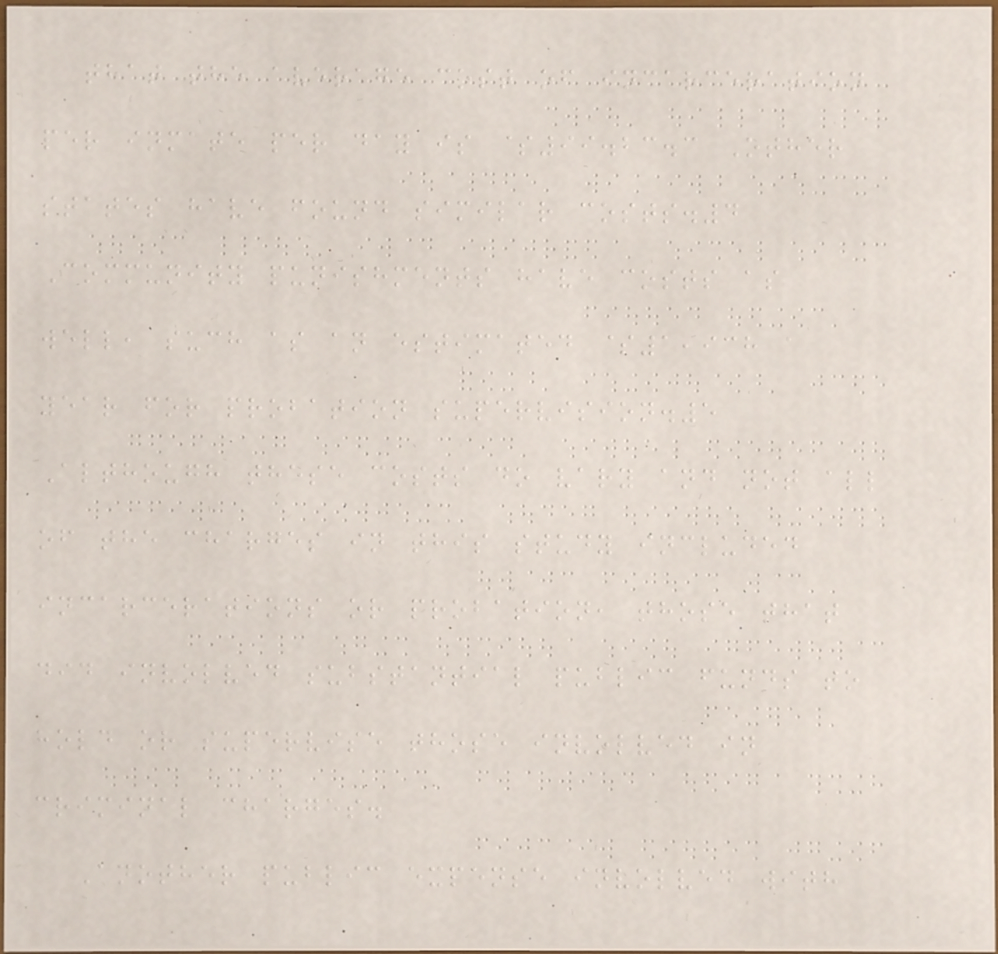that the average cost of incarceration
per inmate per day is $99.23.3 Other
states have found similar costs.4
Community punishments have costs as
well, such as an estimated $1,938 a
year for probation supervision.5
Although these costs do vary and not all
of the charges in this study included
incarcerations or probation, those that
did involved substantial public funds to
hold or supervise those involved in
criminal charges.
Another public expense involved with
